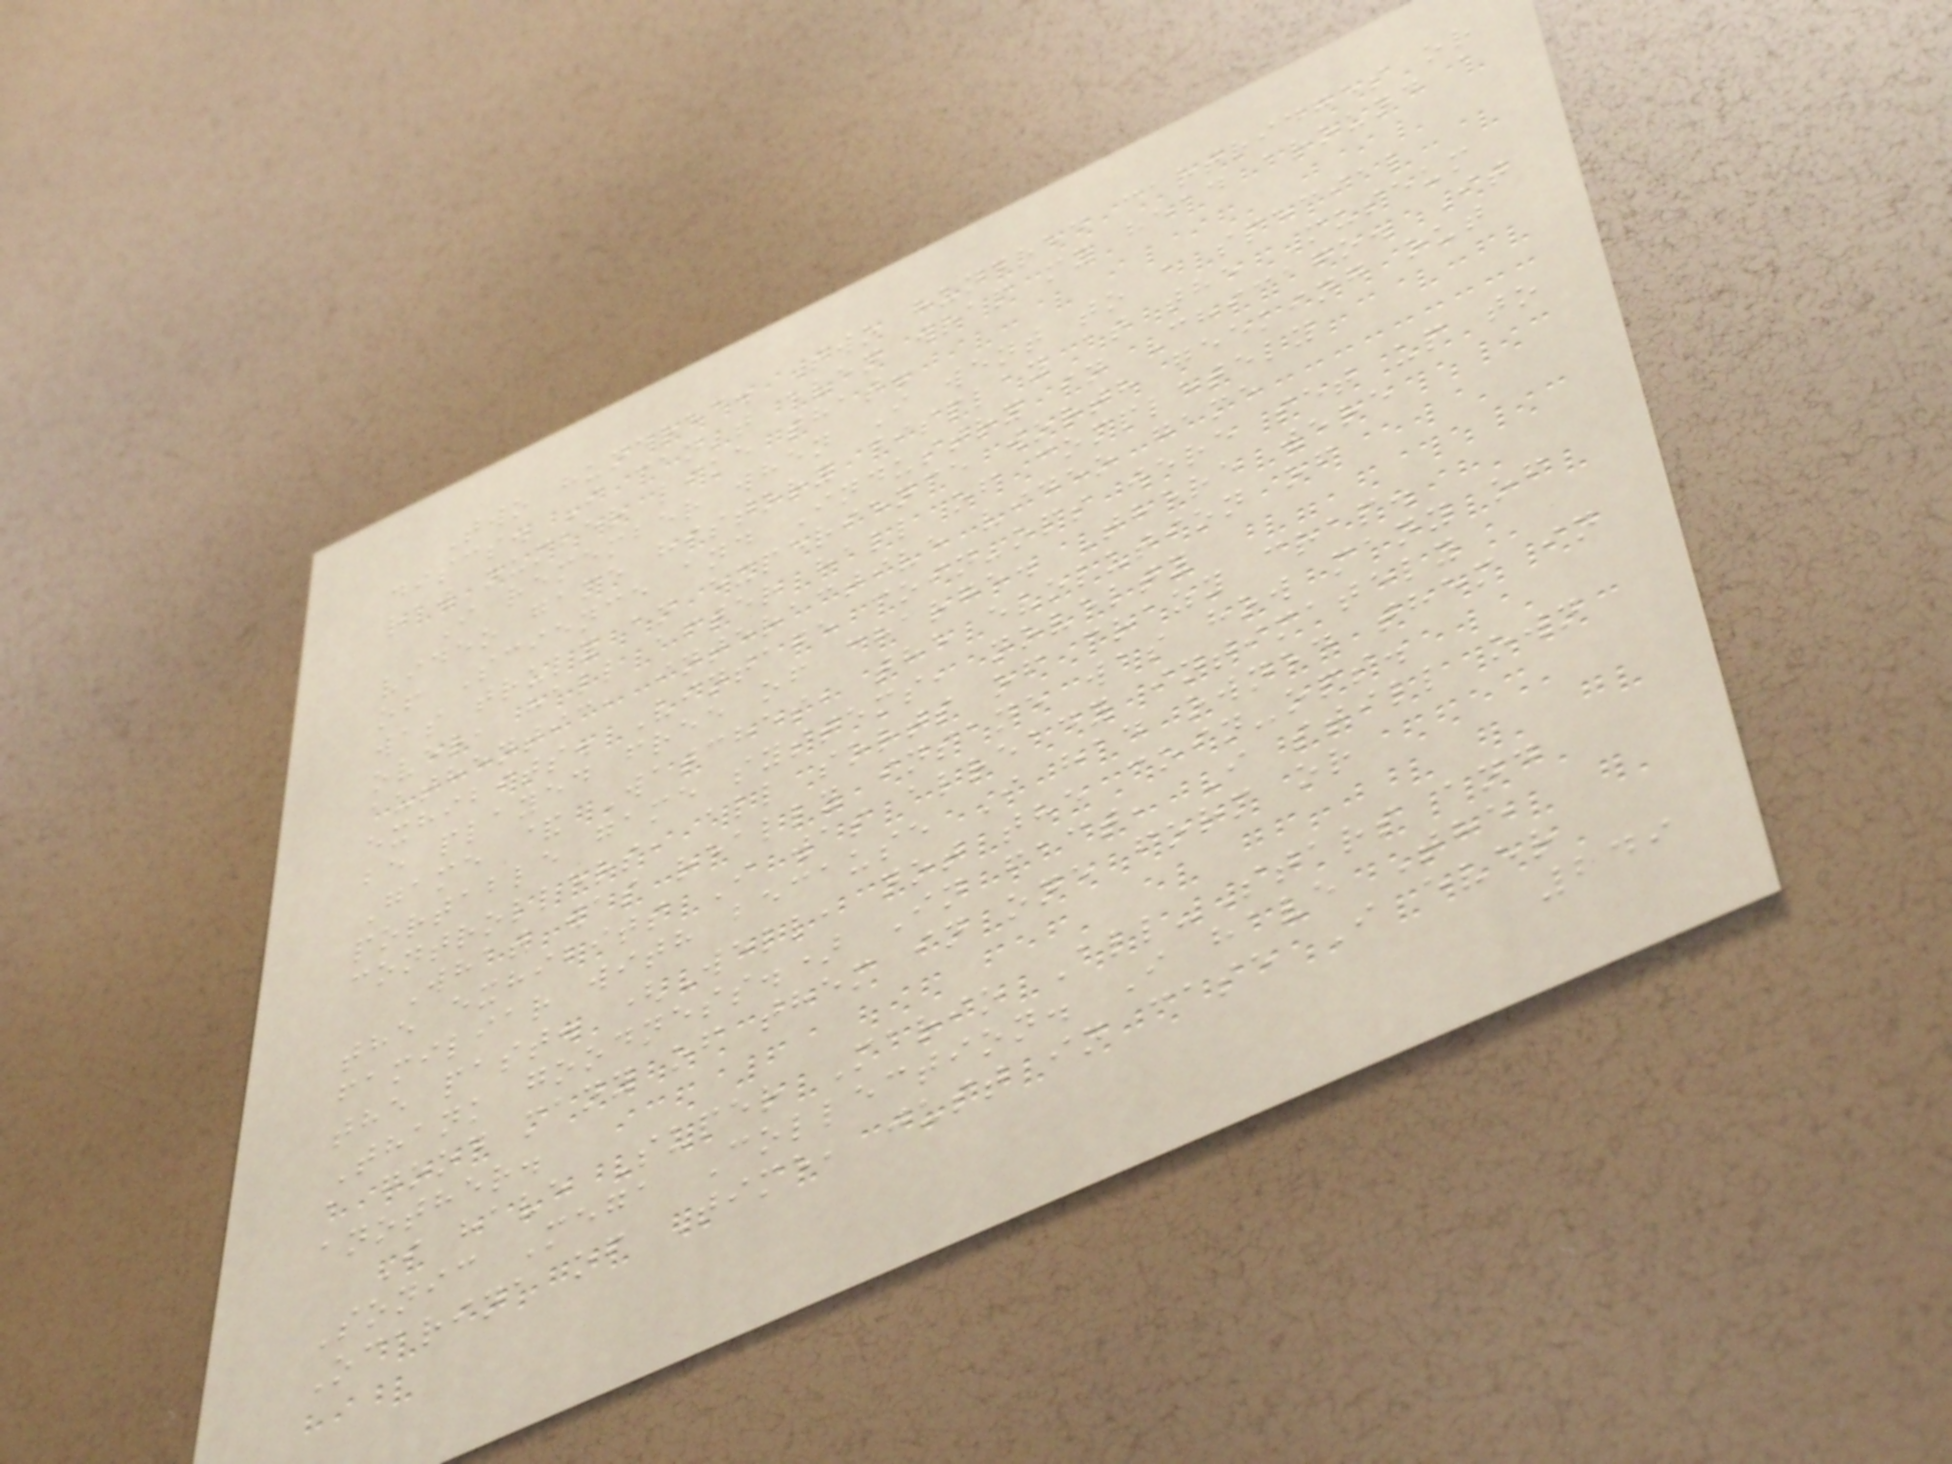Two hundred. Two hundred cartridges or
discs. I can't even wrap my head around a
raw number like that.
I remember when I went to a special
video game history display at the Museum
of Science and Industry in Chicago. It
was truly an experience worth geeking out
over, hall after hall of completely
authentic, interactive video game
exhibits. Vintage coin-ops were set up to
be played free of charge. There were
Game & Watches, the evolution of
portable game systems, novelty
controllers, all sorts of crazy crap.
What was really insane was how many of
the exhibits I was already intimately
familiar with because I had owned them in
the past. (Well, not the coin-ops.
Thank goodness.) In fact, I still own
a good many of them in one form or
another.
I have Super Mario All-Stars and
Sonic Mega Collection. I have The
Ocarina of Time, just in case I ever
249
